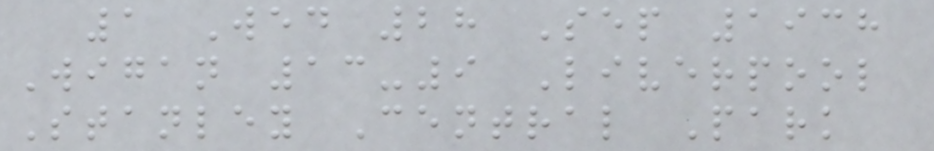1 Wed 28 Sep 1938
Wigan 13-9 Liverpool
Stanley Central Park
